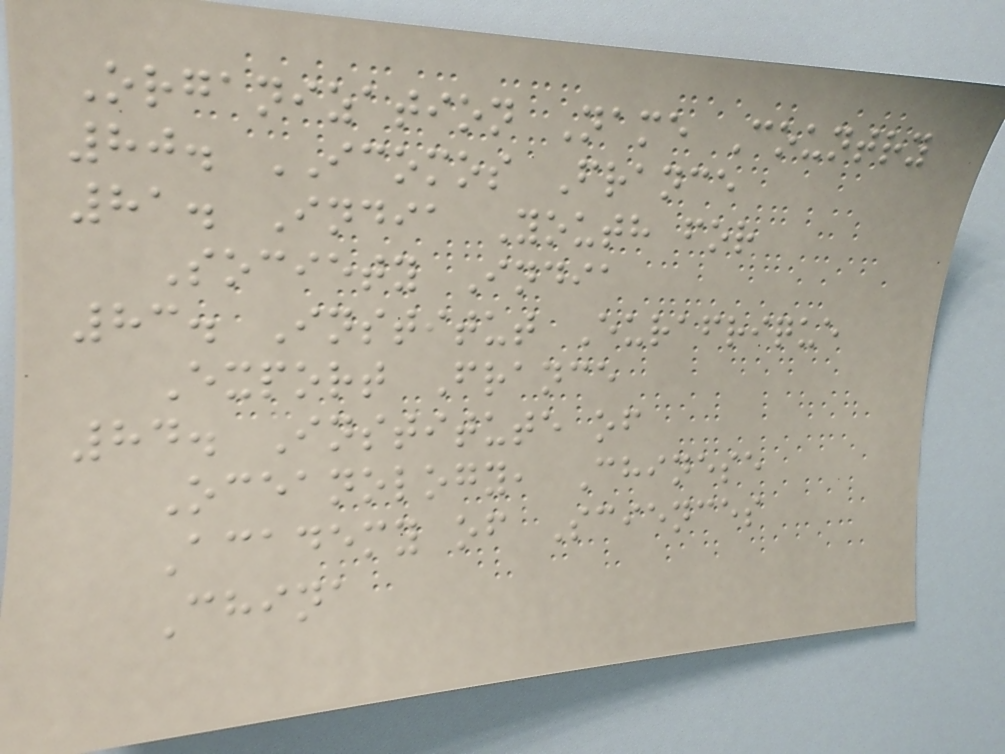Organization Name Country
80. ICOMOS France
81. India Youth for
Society India
83. Institut Eurafrique
Export France
84. Institute of
Oceanology, Chinese
Academy of Sciences
China
